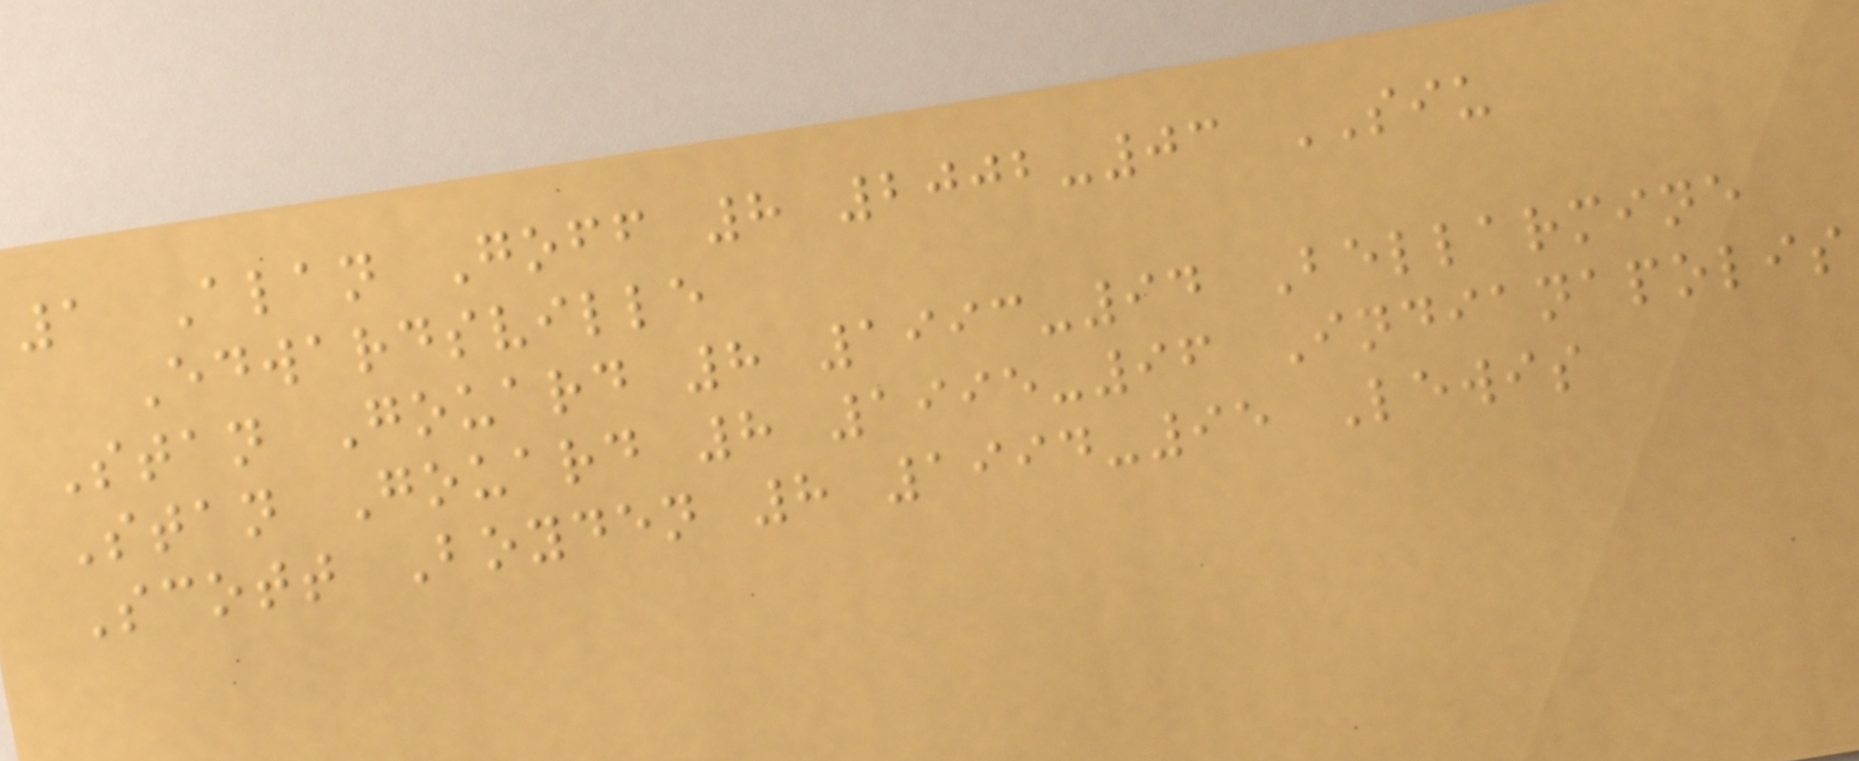1 Alan Goff 8 2002-03 SIU
Edwardsville
Stan Gouard 8 1993-94 Bellarmine
Stan Gouard 8 1995-96 Indianapolis
Scott Boyden 8 1994-95 Lewis
